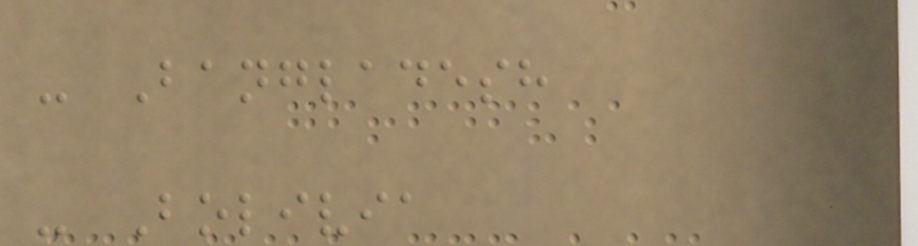- Bangladesh
- Bolivia
